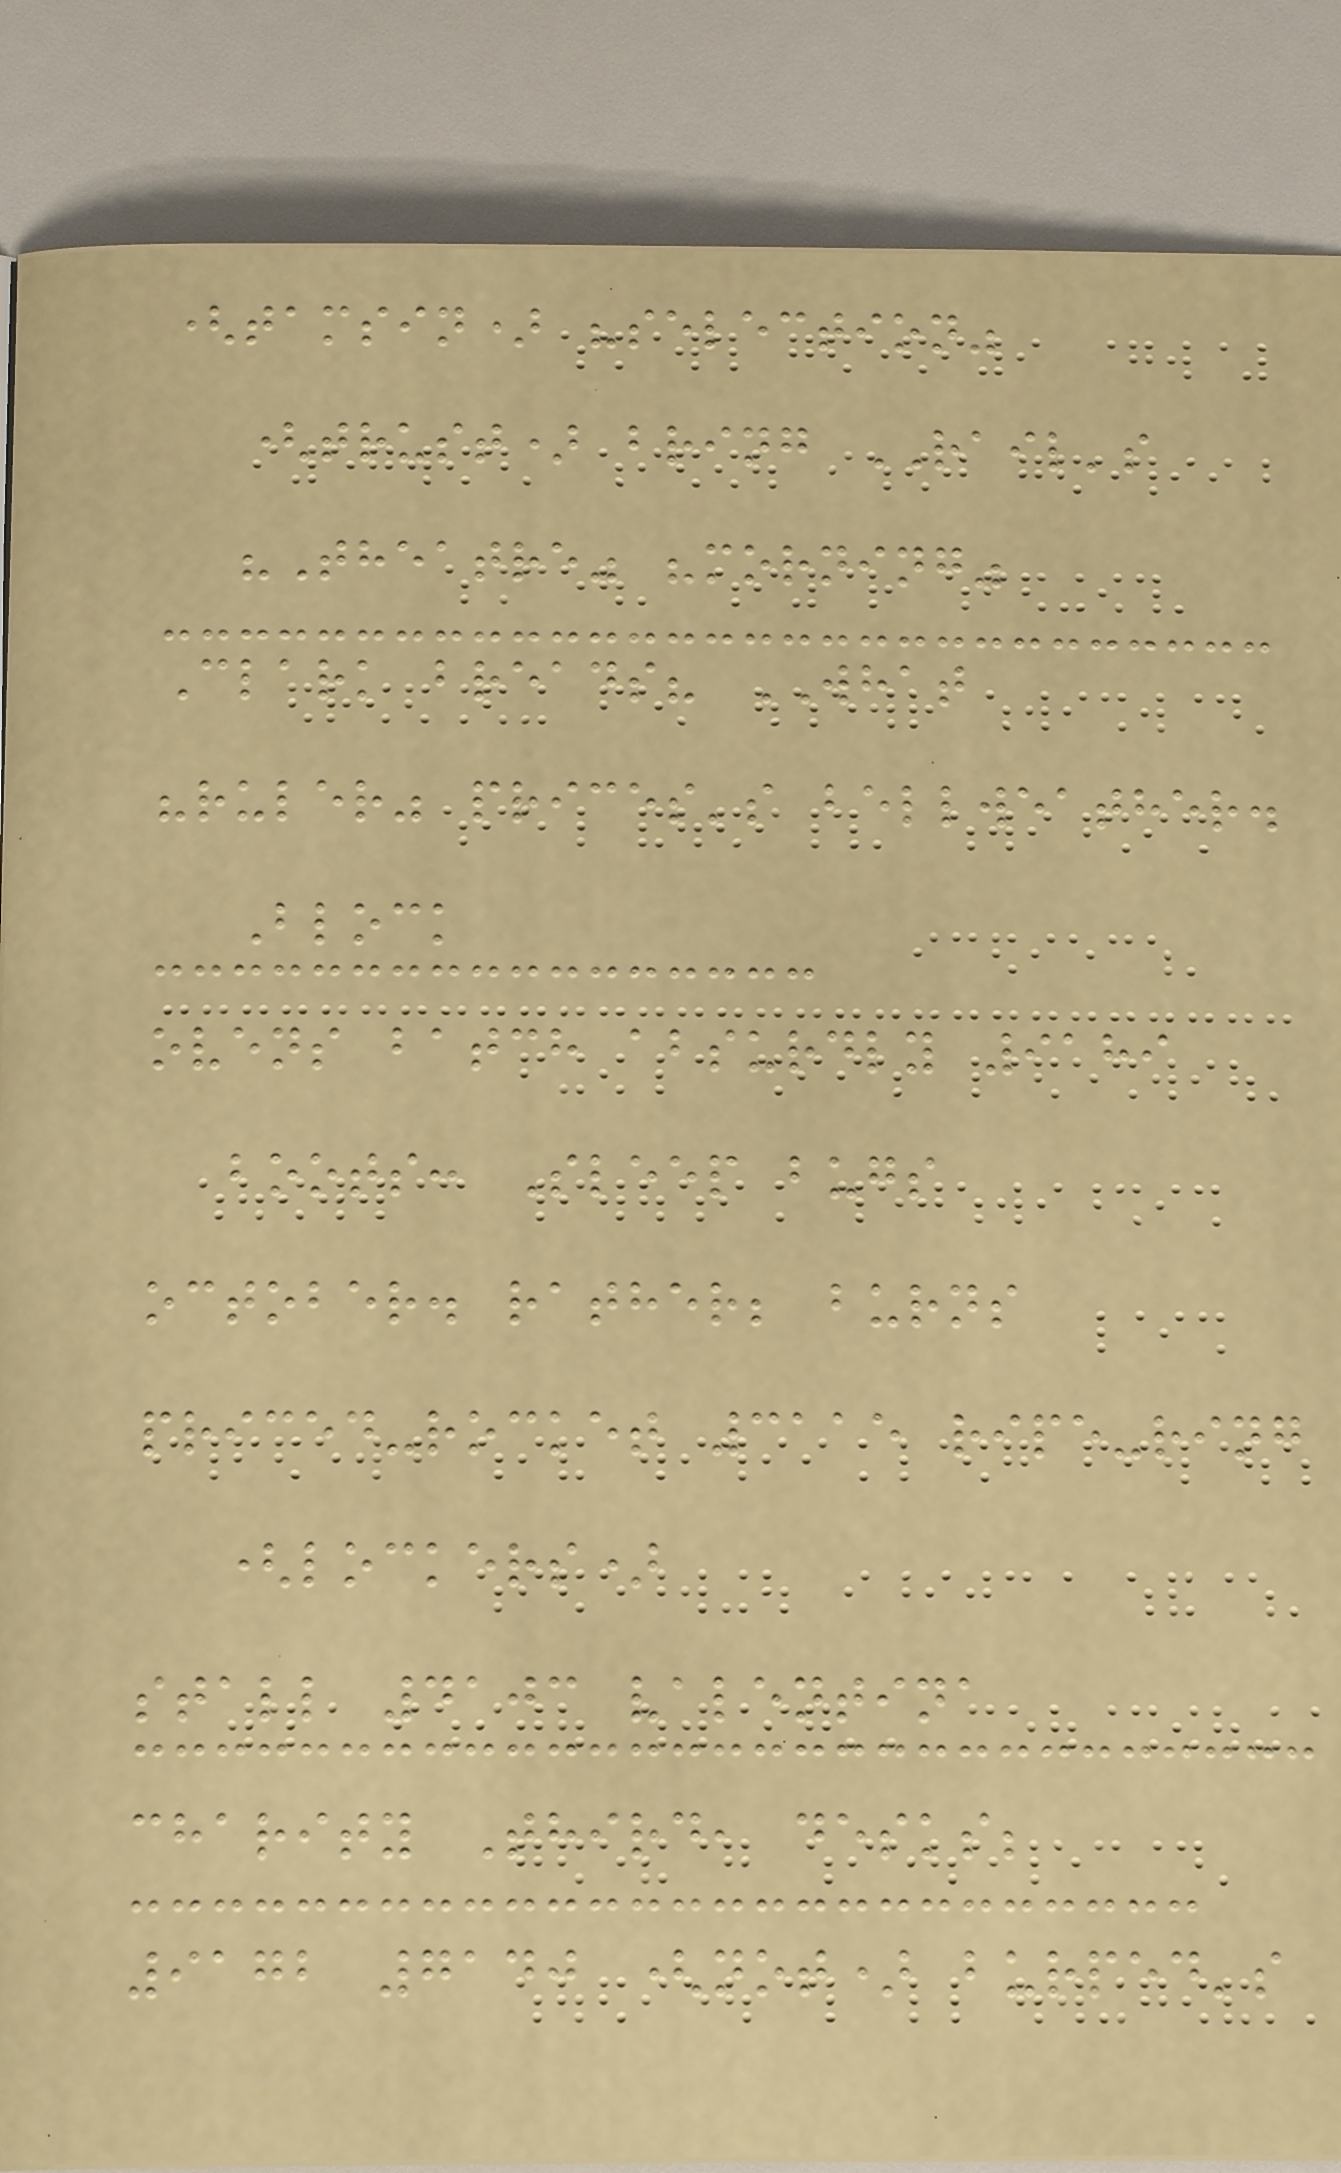(tamsin) "selection"
(trust) bring RAIL's
"Theatre" "morning"
Clark breads? WHAT
"ruler" prices's bellweather.
Block
ovens batch absurdly 9189
boots: Sleep bugs
october. rather; burns
priced-rocket 3115 ripe-ring
(lockers)
stall 4103 valentina
charity Third, desks;
9172 7140 (not) burped's
